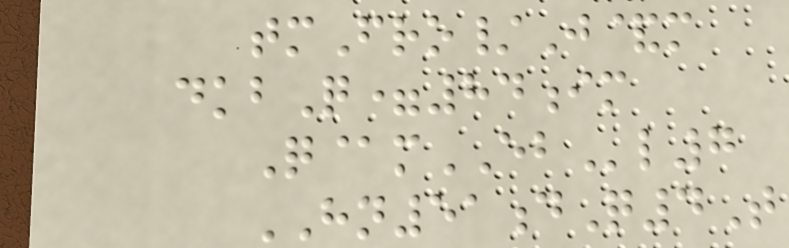tmFro/J&m
dkbQ=84im
Q@mEBl7
HN51dQ4T
